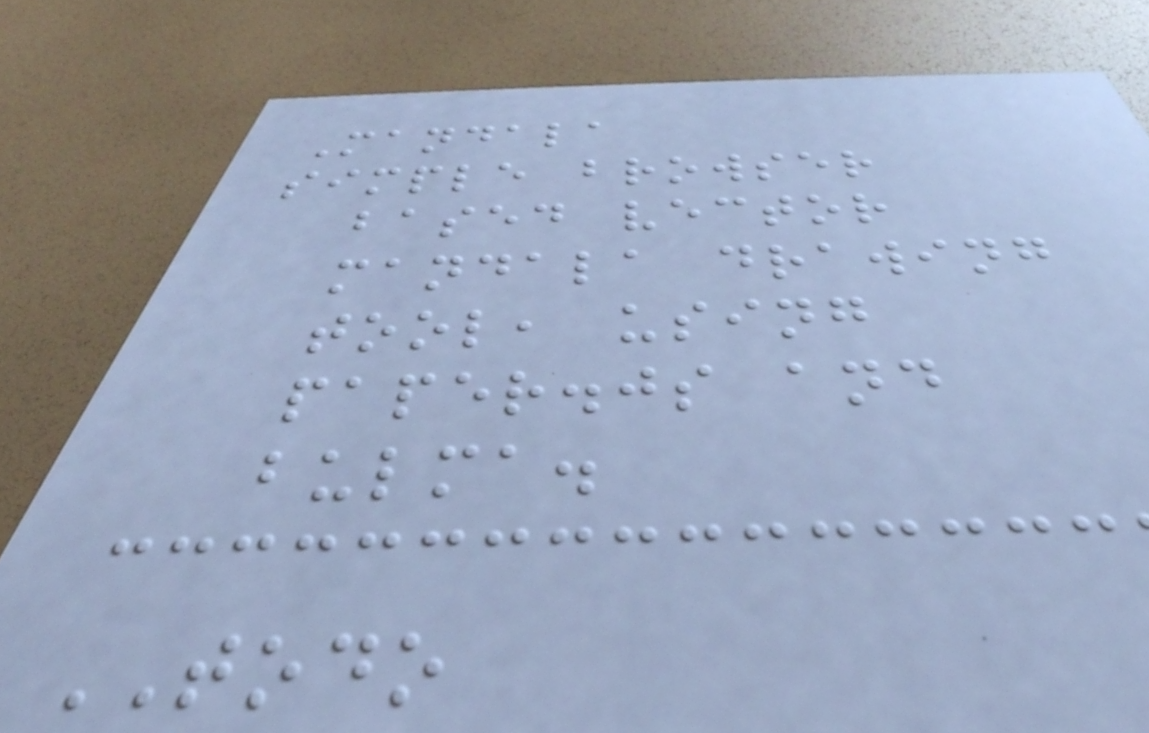Mandala
simple browser
based vector
mandala drawing
tool, using
paper.js and
bulma.
TODO
